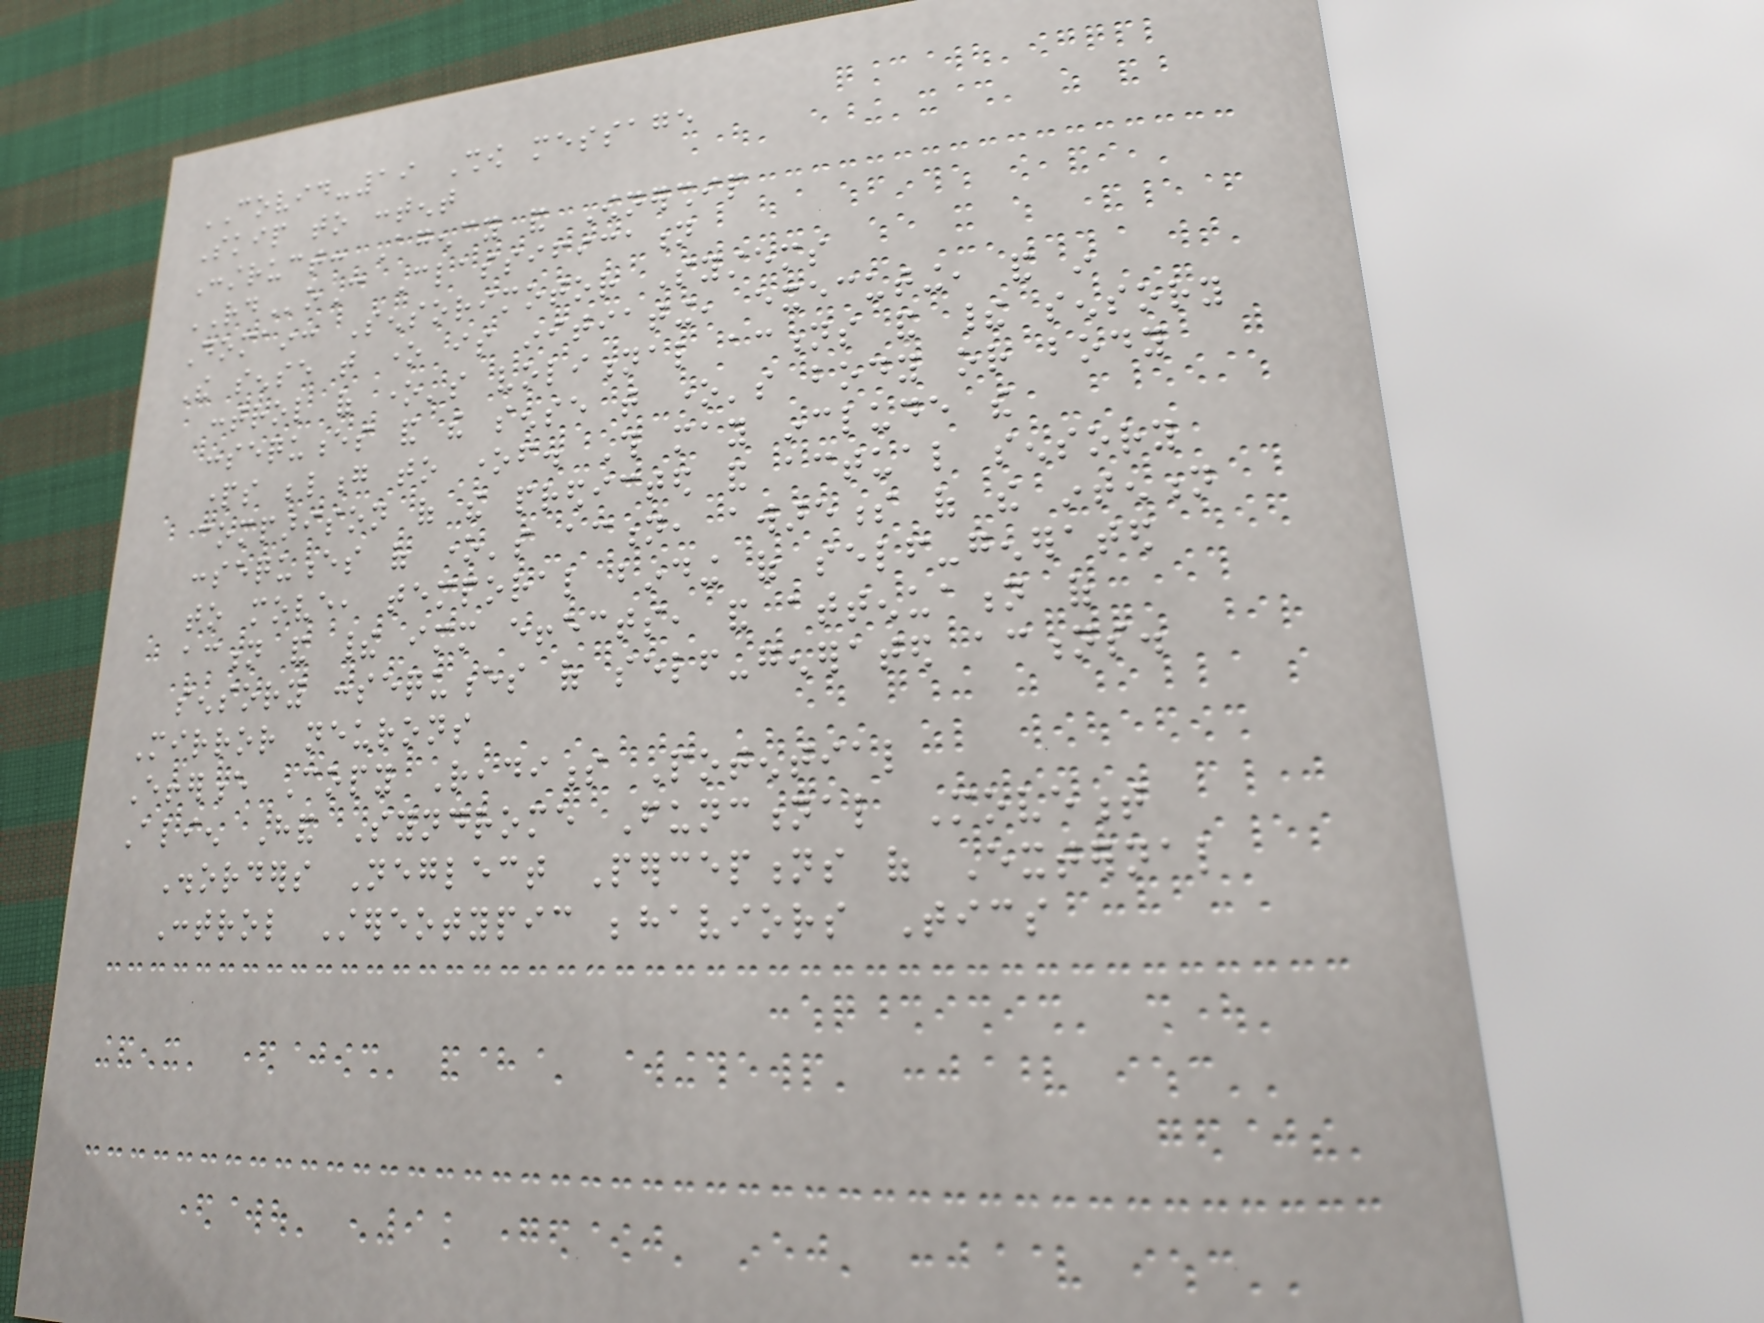COVID-19 Show message
Skip to content
Construct: Agency and Ownership
RDoC Classification
Domain: Sensorimotor Systems
The sense that one is initiating, executing, and in
control of one's volitional actions and their sensory
consequences and the sense that one's body or body
parts belong to oneself. This may include the
comparison of the predicted and actual sensory
consequences of one's action, awareness of the intention
to move, temporal binding of self-generated
action and their immediate effects, and attenuation of
sensory consequences of self-generated actions.
Mirror neurons
Efference Copy Readiness Potential
Alien Hand Syndrome Functional Movement
Disorders Neglect Perceptions of External
Control Stereotypic behaviors Tics
